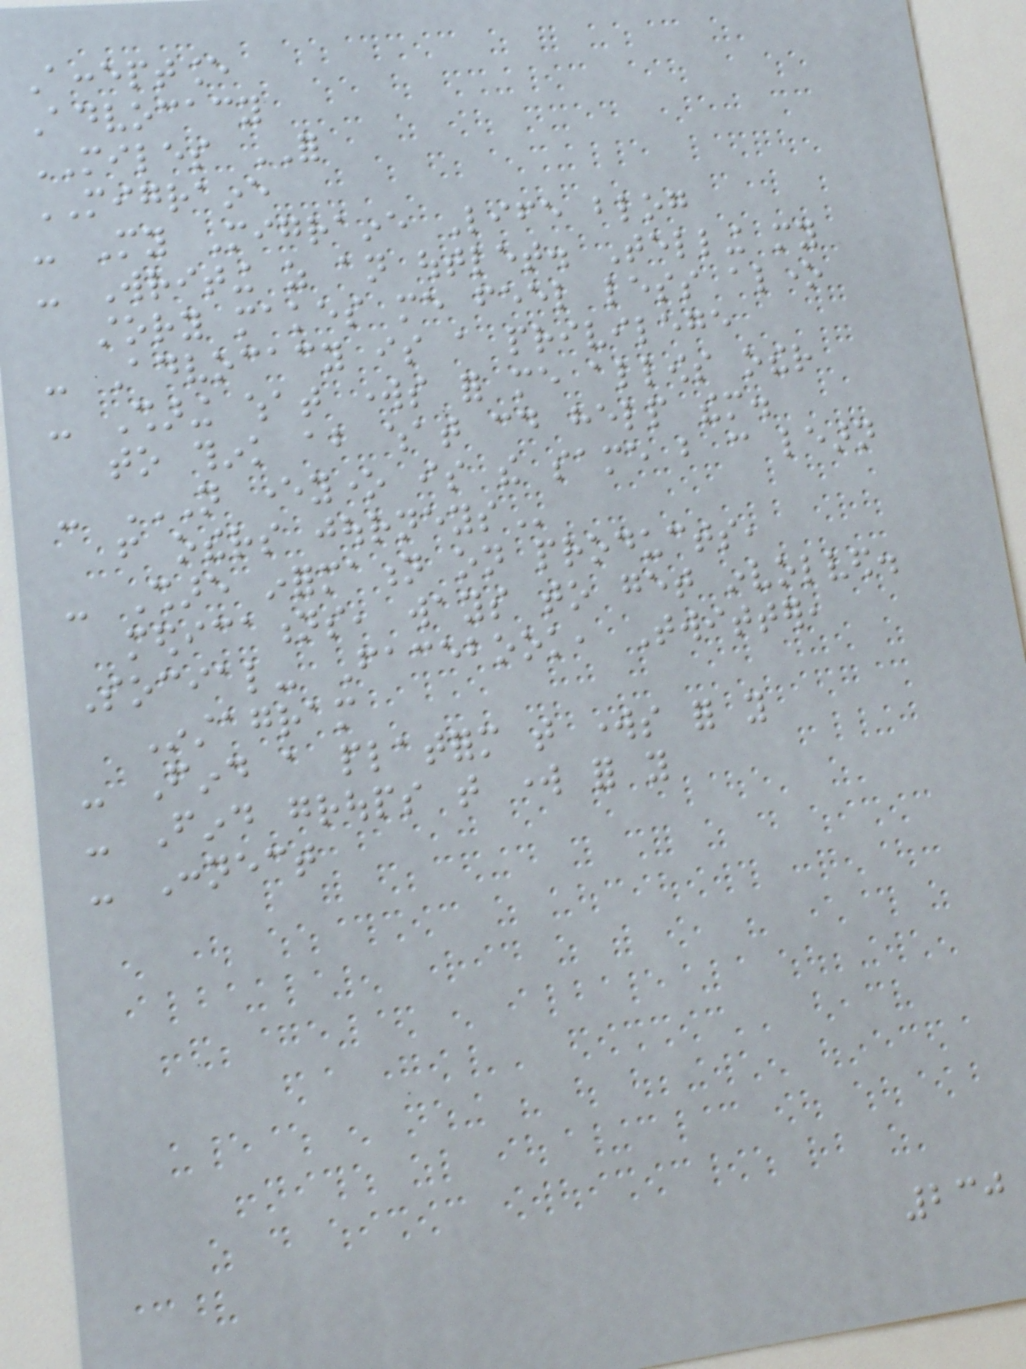Acceptance
Advocacy
MILES FOR
MIGRAINE
- My Migraine Life blog
- Writing as an outlet. Telling my
story makes me feel less alone
- Advocacy is a privilege
- Sharing what works for me allows other
to think about what could help them.
- NOT EVERYONE IS THE SAME BUT CAN LEARN
FROM OTHERS JOURNEYS
- Share information on products,
medications, ways to get involved.
Social- Facebook, Twitter,
Instagram
- Find a platform that works for you
- Find groups that work for you
- Connect
230
